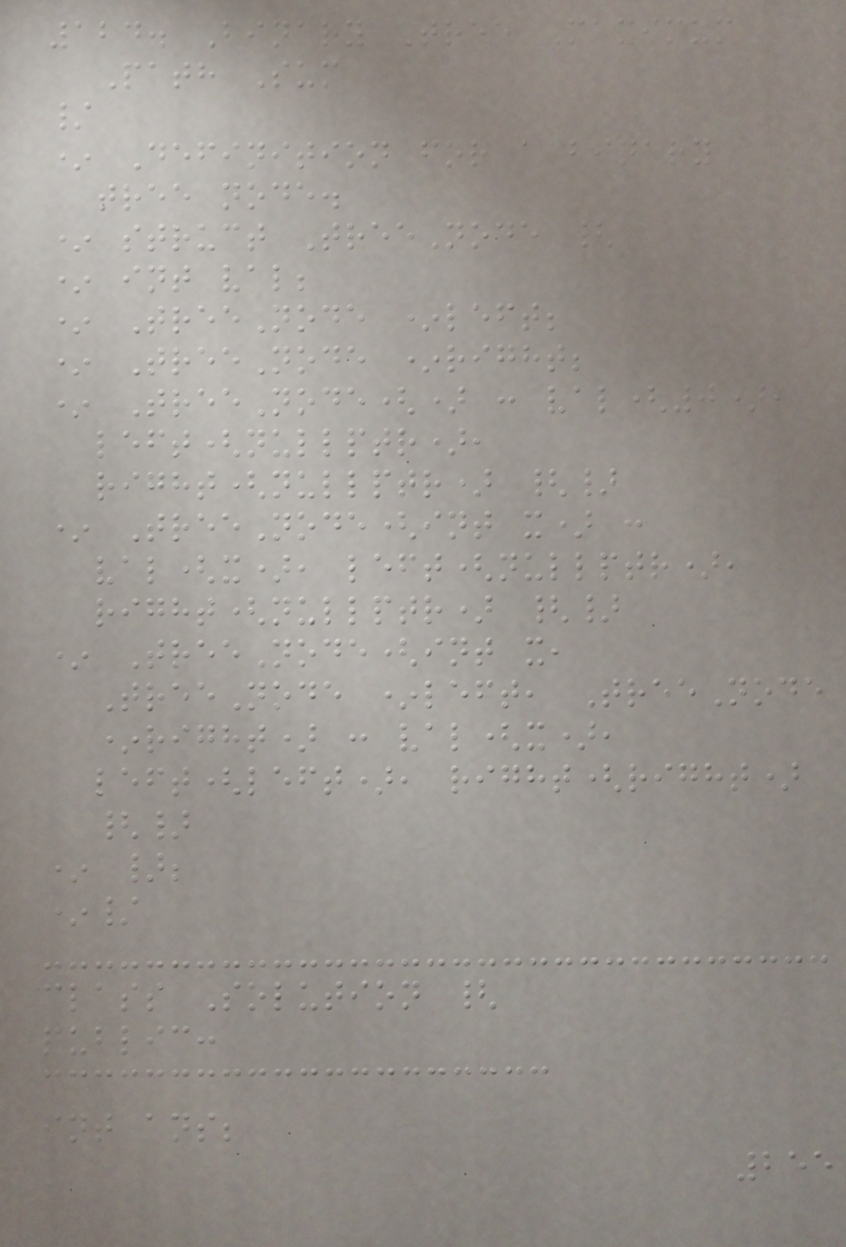124. Binary Tree Maximum
Path Sum
/
* Definition for a binary
tree node.
* struct TreeNode {
* int val;
* TreeNode *left;
* TreeNode *right;
* TreeNode() : val(0),
left(nullptr),
right(nullptr) {}
* TreeNode(int x) :
val(x), left(nullptr),
right(nullptr) {}
* TreeNode(int x,
TreeNode *left, TreeNode
*right) : val(x),
left(left), right(right)
{}
* };
*/
class Solution {
public:
int ans;
255
